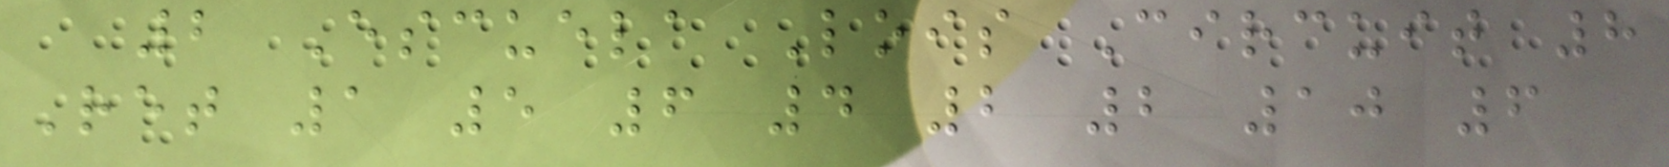2 Escuela Lois Circuit 8
Ret 1 5 6 4 2 2 10 6
